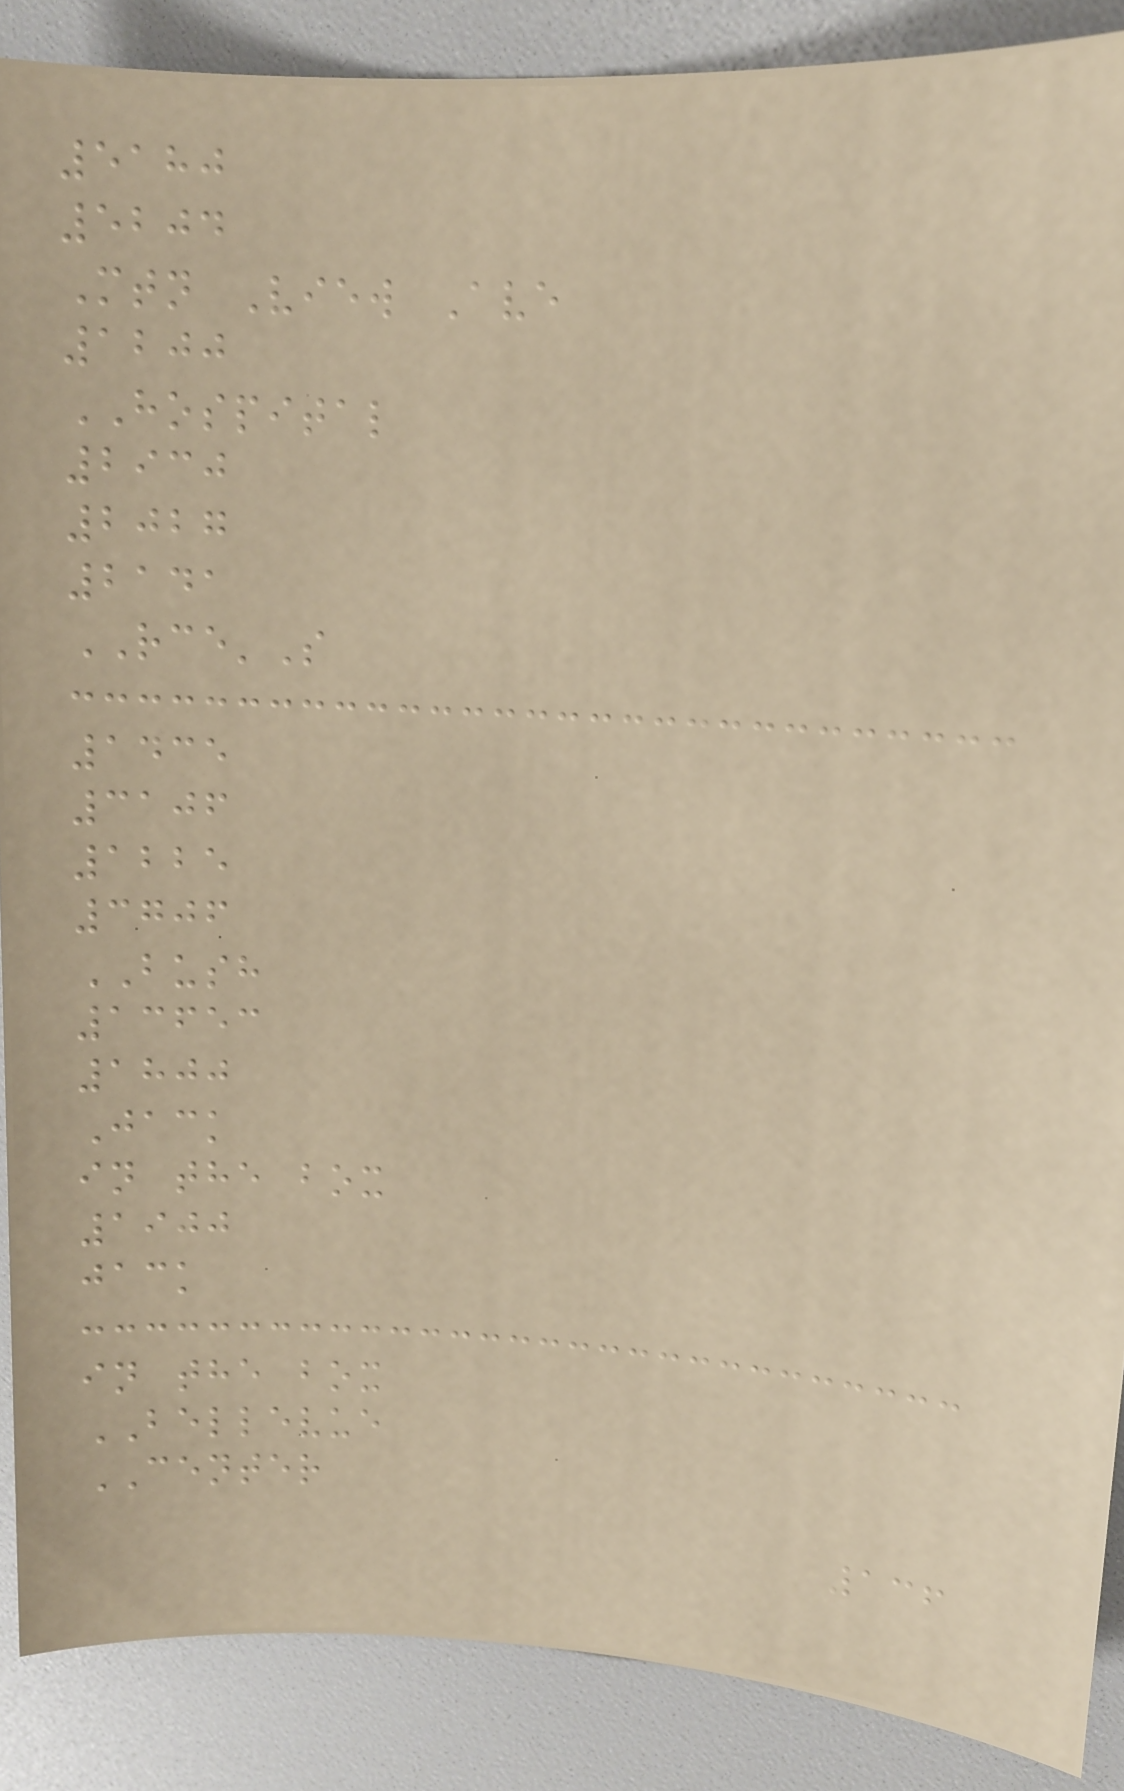5180
5204
Mtn View Ave
1200
HOSPITAL
2930
2027
2141
RCE'S
1435
3106
1225
3706
BUSH
13653
1800
Jack
in the box
1900
jack
in the box
BELLEVUE
CENTER
136
